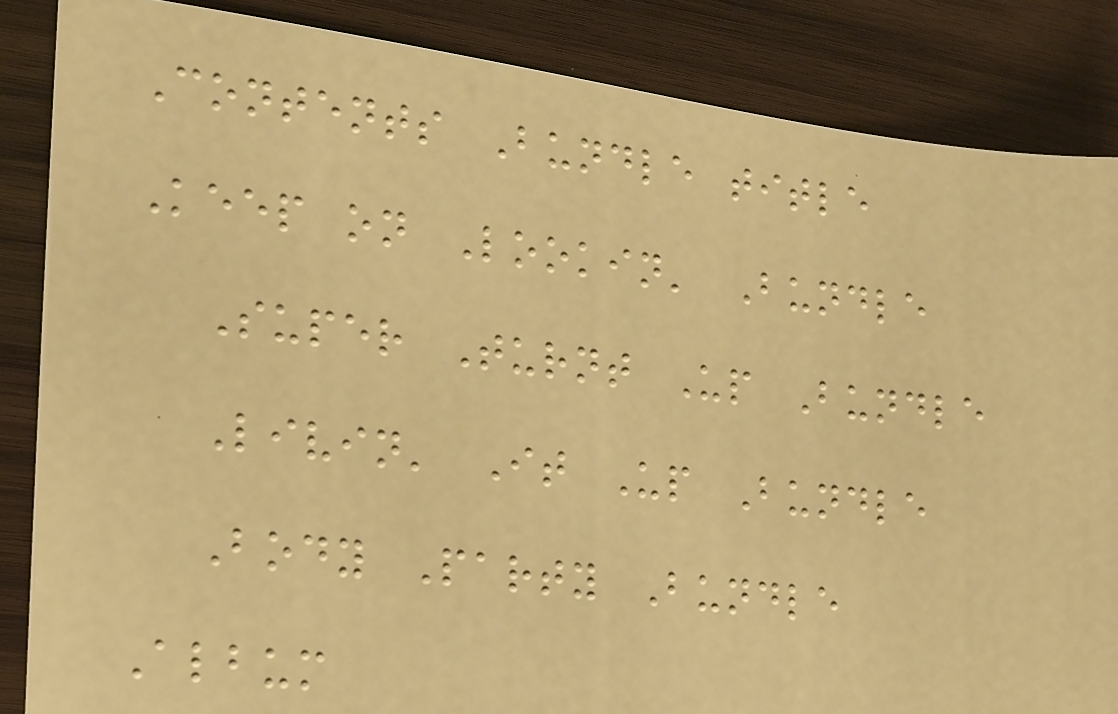Contents Bundle title
Keep on Lookin' Bundle
Super Turnt Up Bundle
Livin' It Up Bundle
Body Party Bundle
Album
